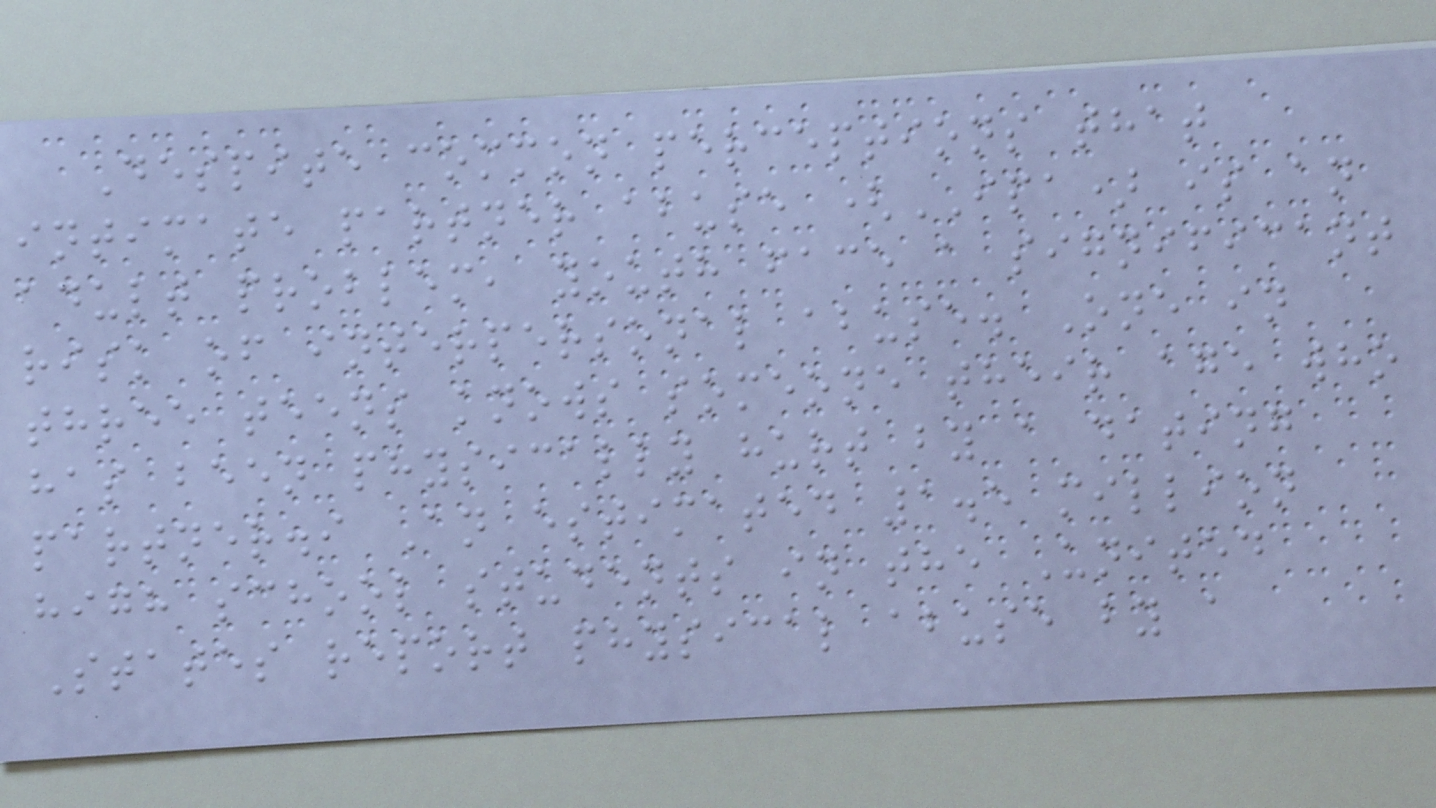Despite common perceptions that
intimate partner abuse (IPA) is an
adult problem, youth face a significant
risk of interpersonal abuse. One in
three teens knows someone their age who
has been physically hurt by a dating
partner.i An estimated 1.5 million
high school students in the United
States report physical abuse by a
